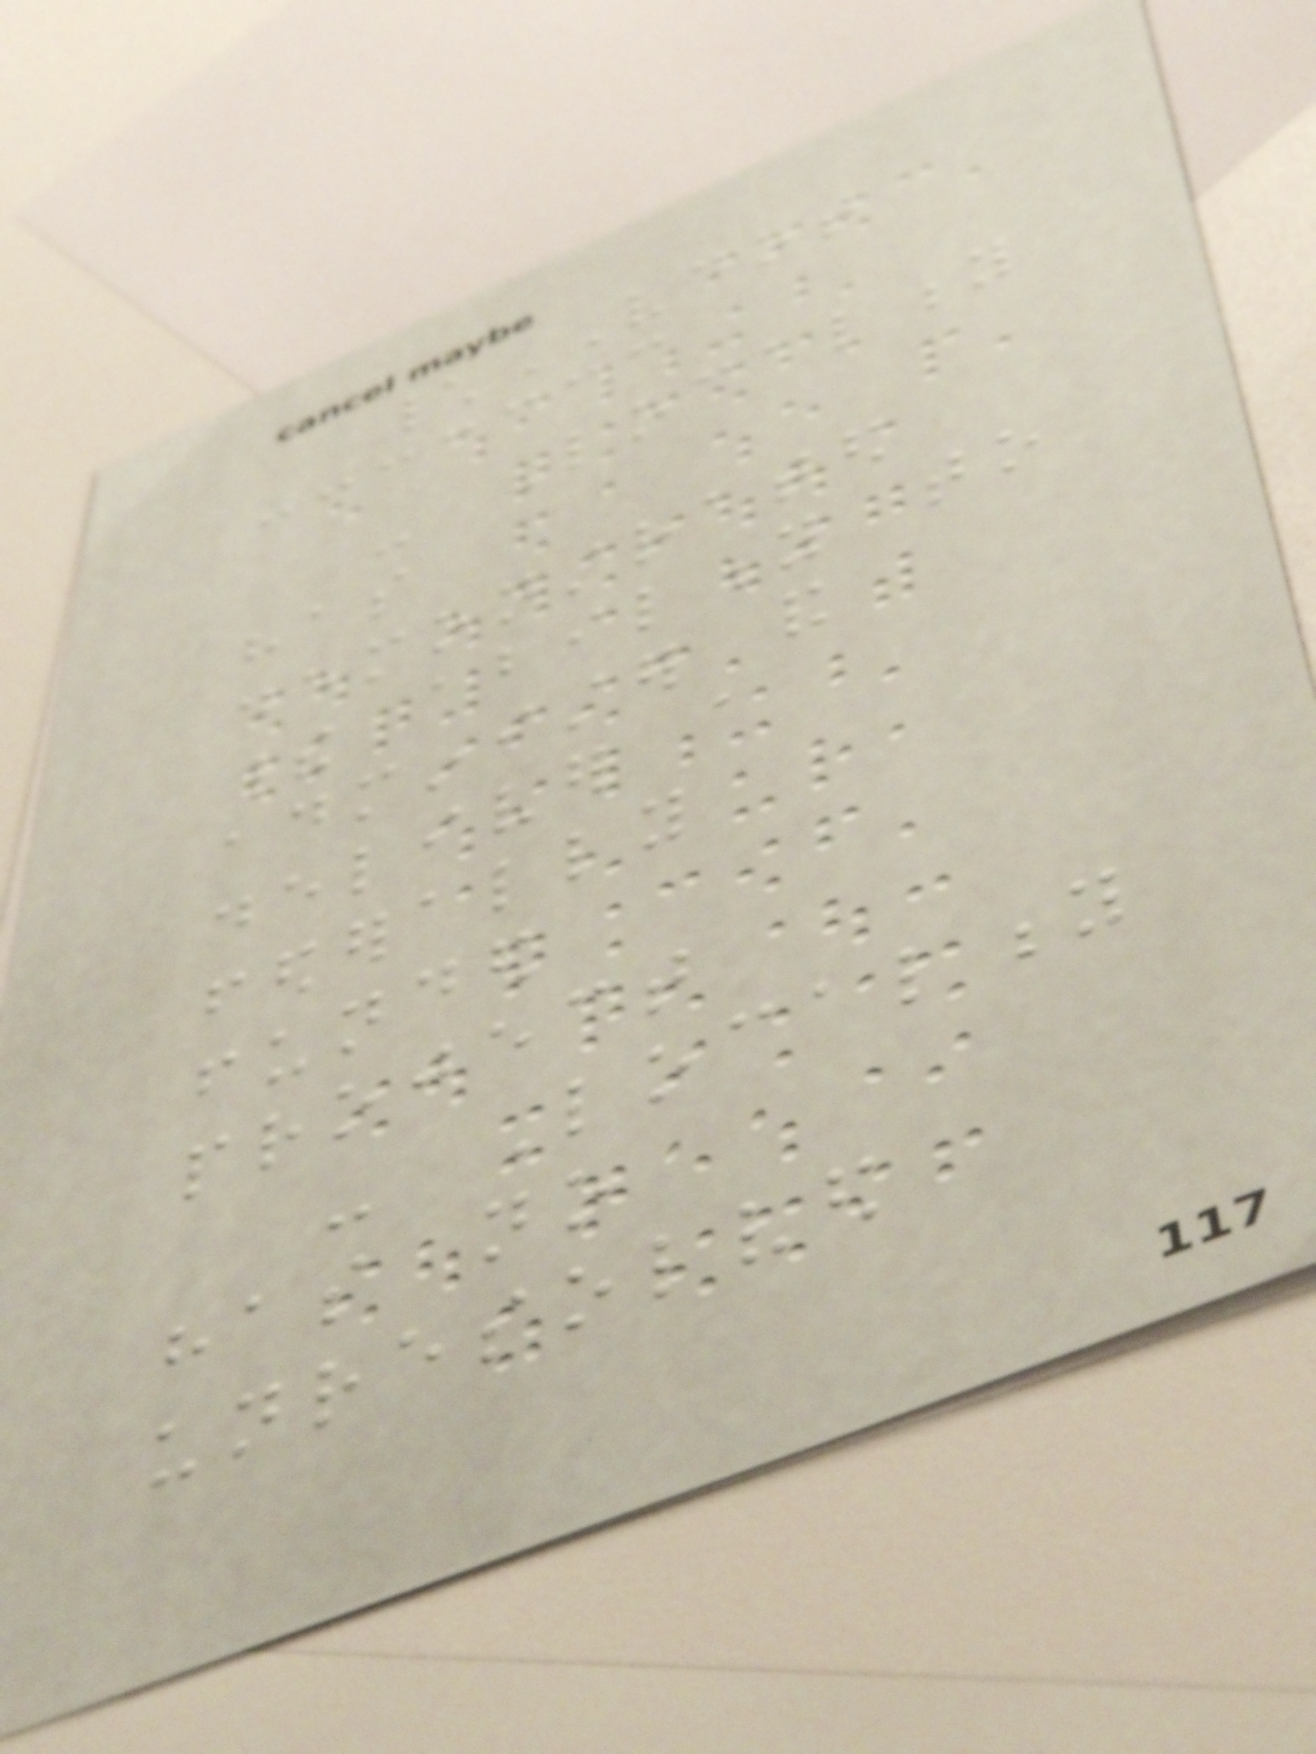\VDOT
- Locality
has
demonstrated
their ability to
administer and
deliver a
federally
funded
project
- Locality
has no
unresolved
